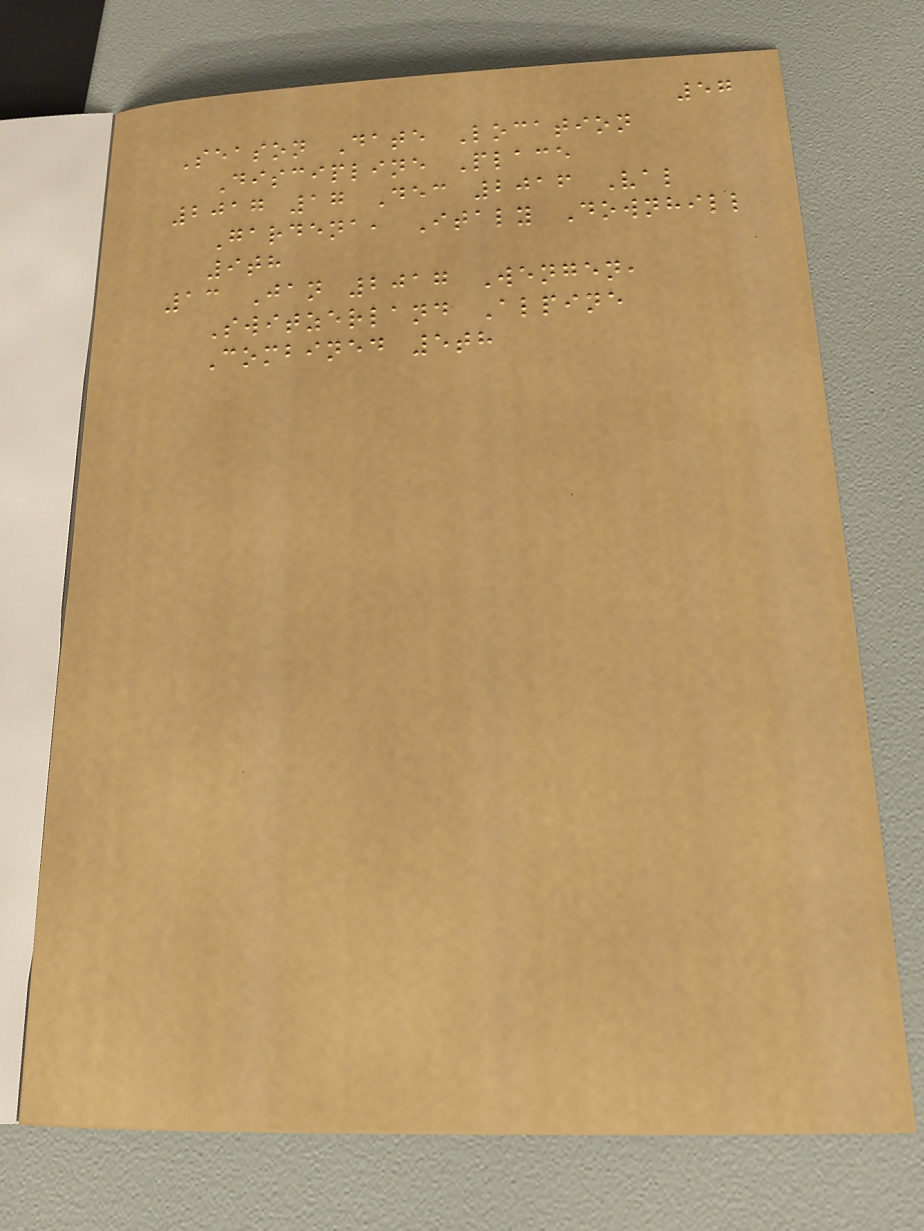57
Season Date Location
Discipline Place
2017 17 Dec 2016 Val
Gardena, Italy Downhill
9th
13 Jan 2017 Wengen,
Switzerland Alpine
Combined 5th
